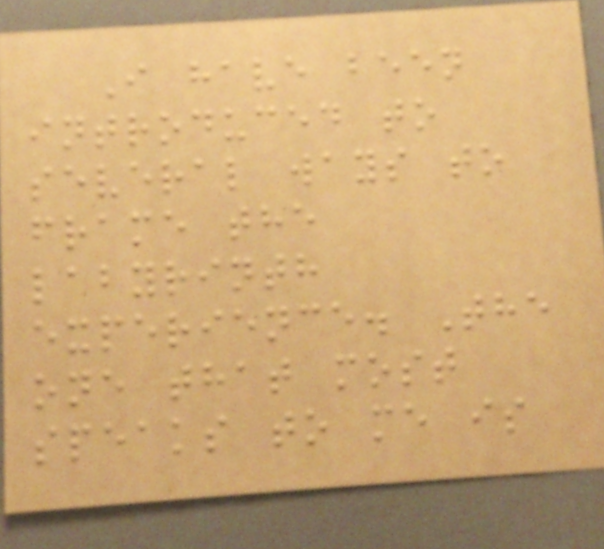I have been
introduced to
several ways to
frame the
labyrinth
experience. The
one that most
speaks to me is
